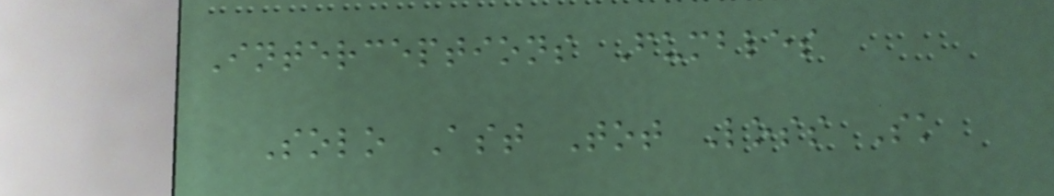Interceptions Fumbles
Solo Ast Tot Loss Sk
